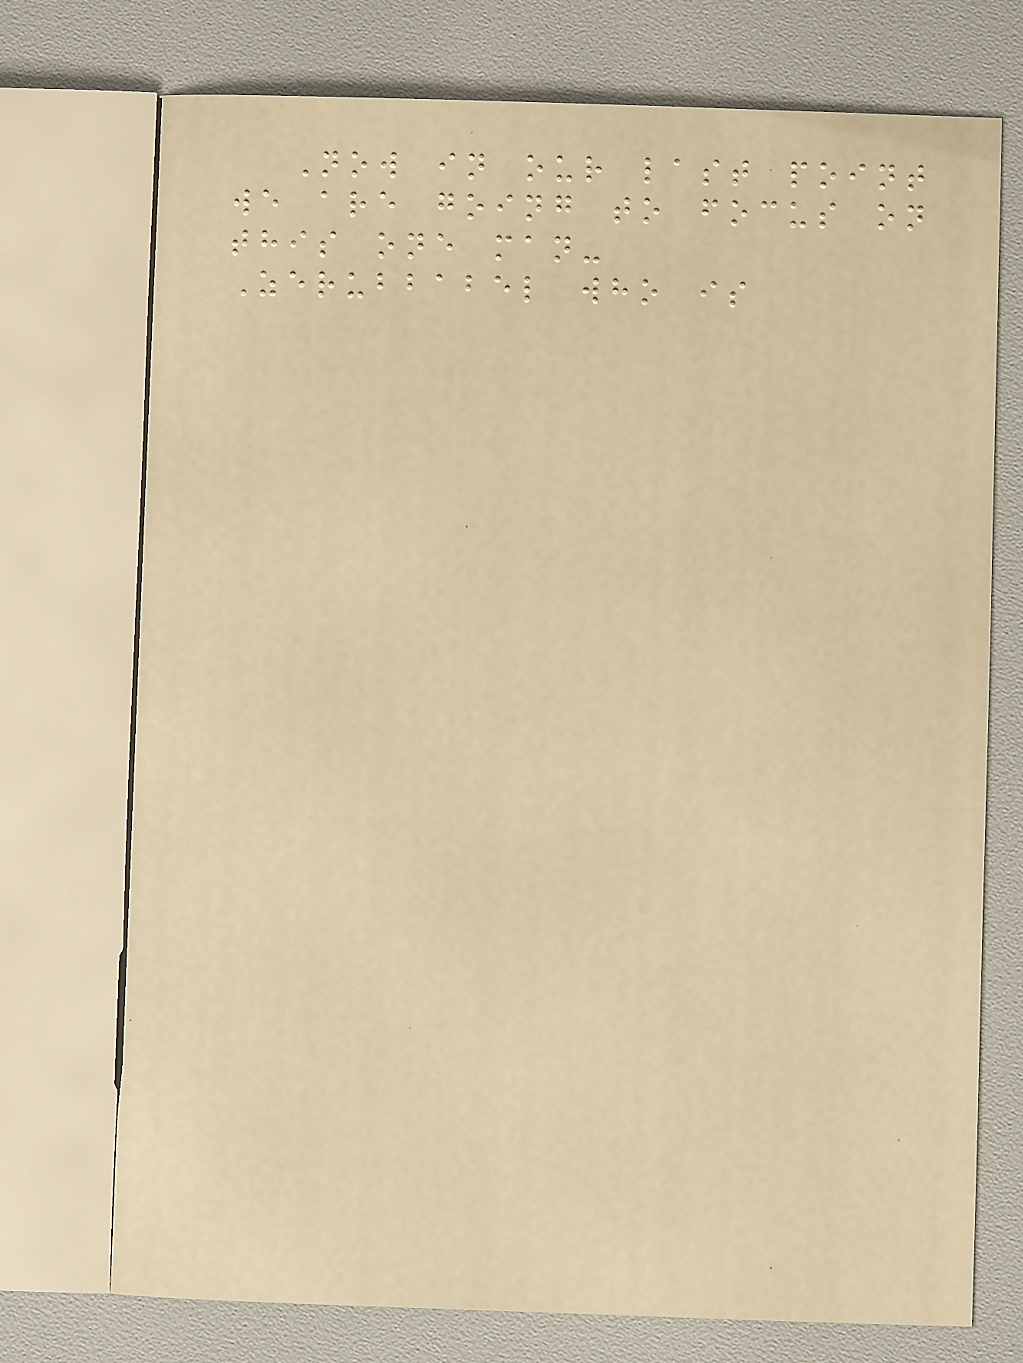Now in our last point
we are going to focus on
this one man-
Zerubbabel who is
